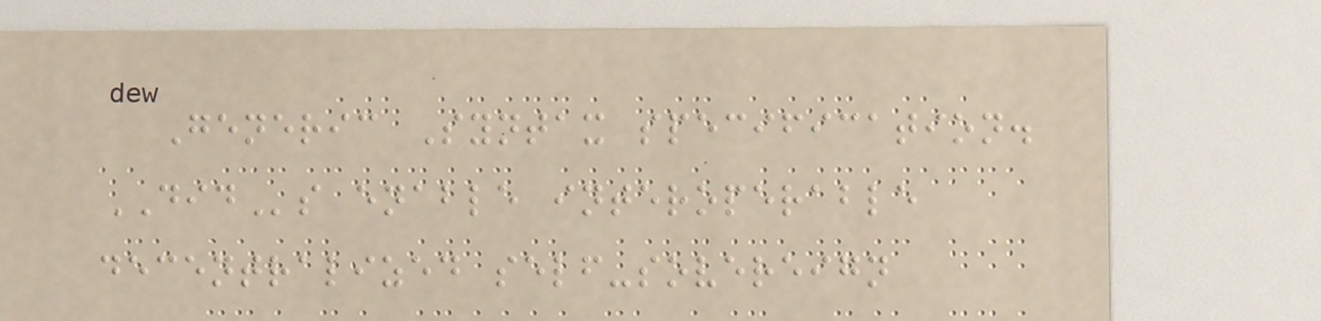Generic Syntax specification.
DIDs enable interoperable
decentralized self-sovereign
